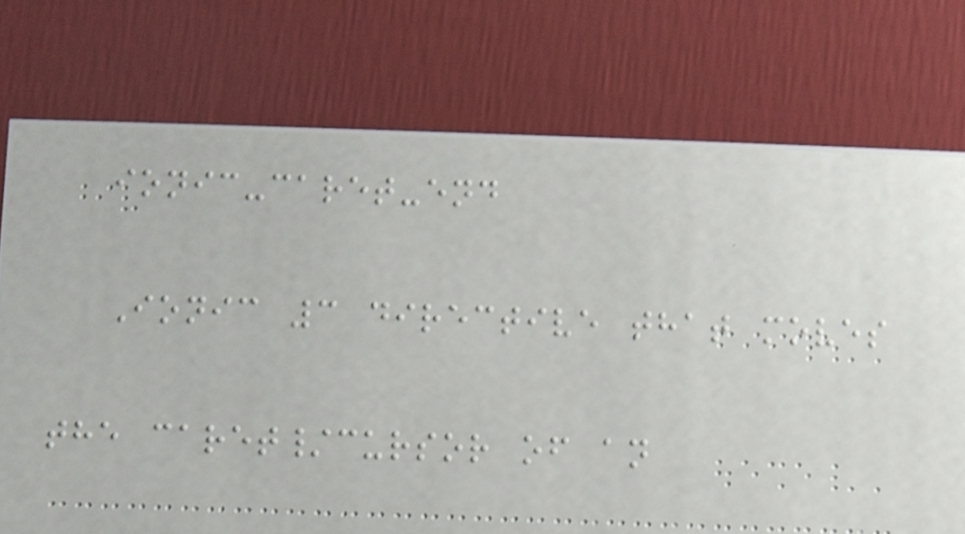ionic-caret-end
Ionic 3 directive that moves
the caret/cursor of an
